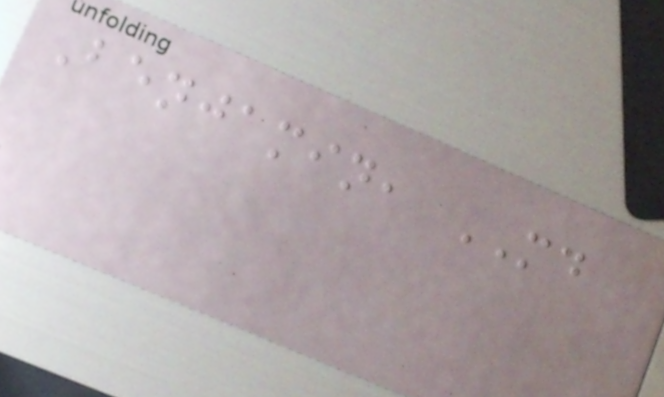Benjamin, MD
